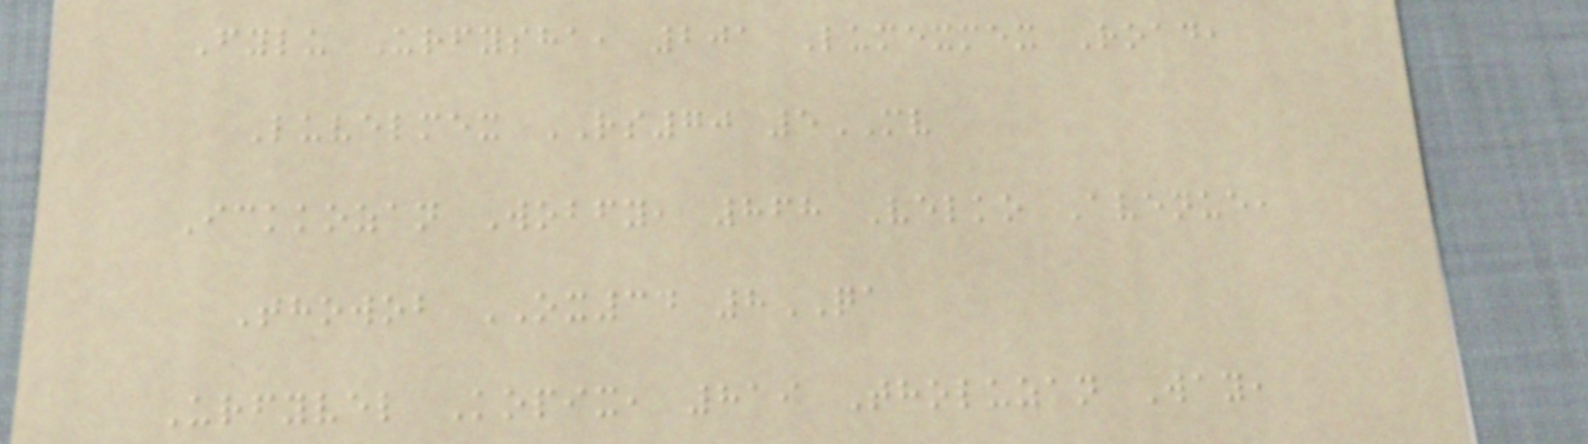Fylu Urfysha, 201 Lumexmex Road,
Luvelmex RS70 5MV
Ickkozan Wobfy, 868 Velko Avenue,
Thowob OX34 8QA
Urfyvel Kopix, 819 Tholuzan Way,
